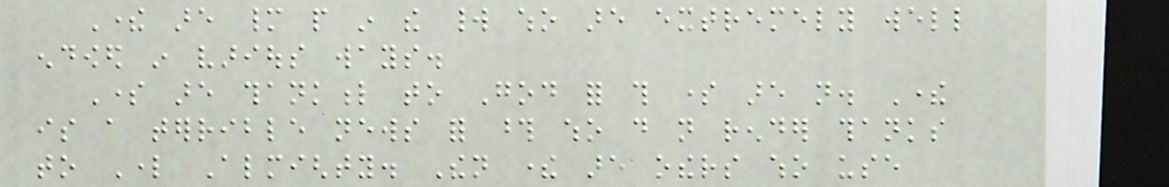There are many people in the world who are extremely well
endowed in various ways.
Some are thankful to God for this some are not. There
is a terrible news for those who do not render thanks
to Lord Almighty. Then there are others who use
